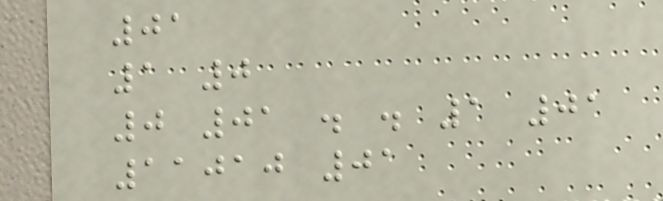01
1 0
0 01 . . 1 01
11010 01
